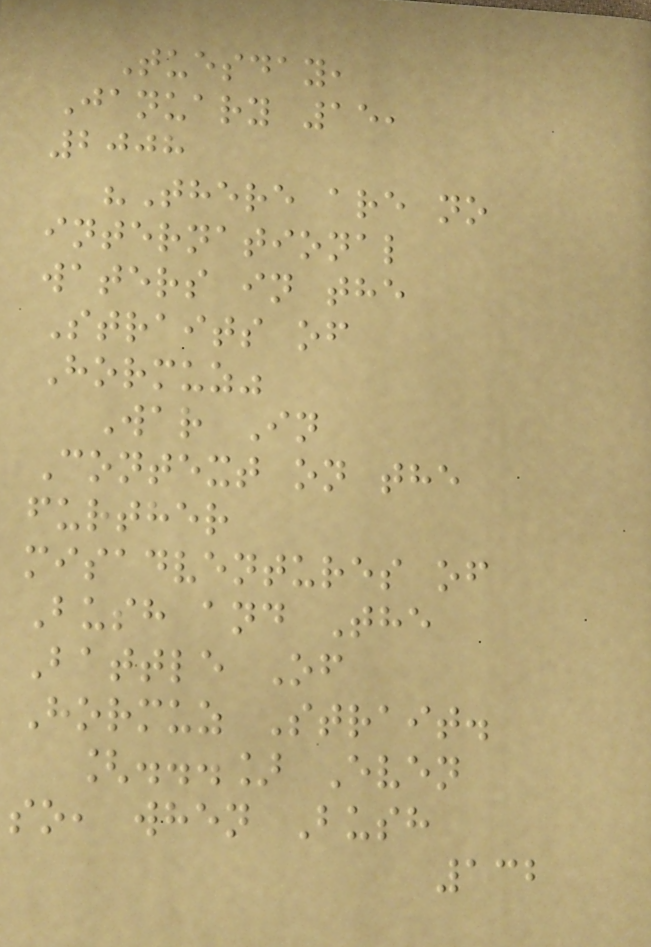Tuesday,
January 15,
2008
"There are no
international
waters in the
Straits of
Hormuz"
War In
Context on the
further
misadventures of
Bush and The
Battle Of
Hormuz Strait.
[...] Even
so, when Bush
132
